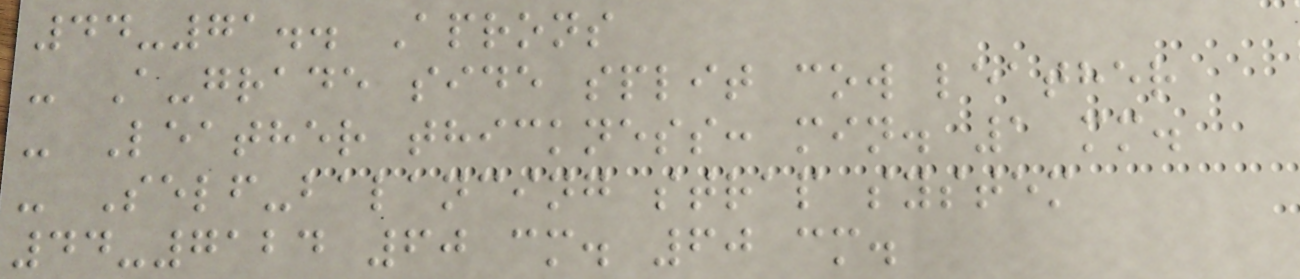44-71.. Aprons
- A-grade side split cow leather
- Leather thickness: min. 1 mm.
- Self-balancing strap system
44-7124 60 cm. 60 cm.
